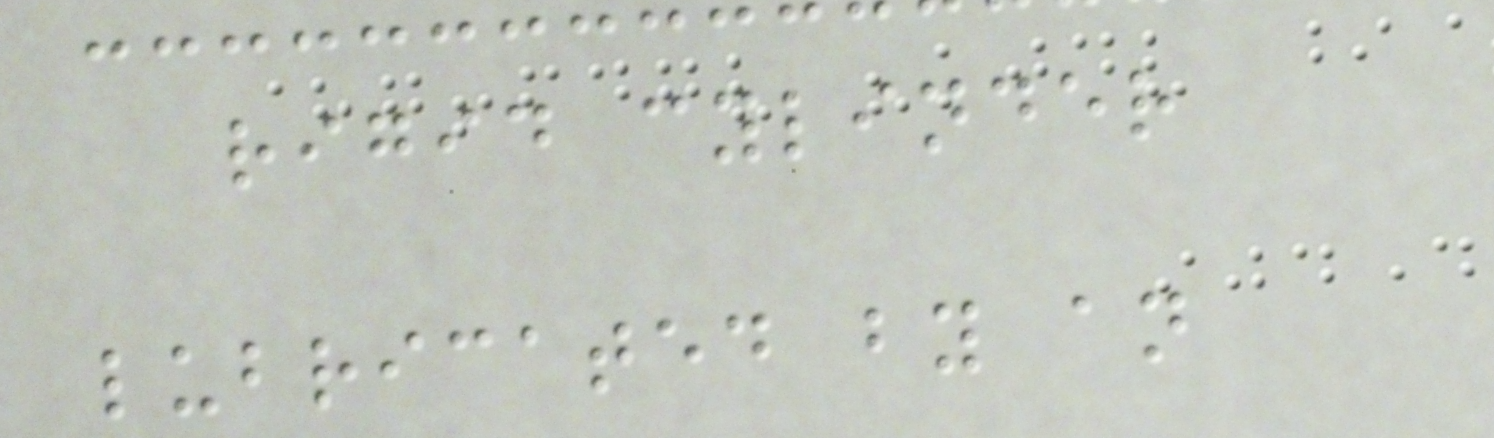rigid cylinder
lubricated by an
